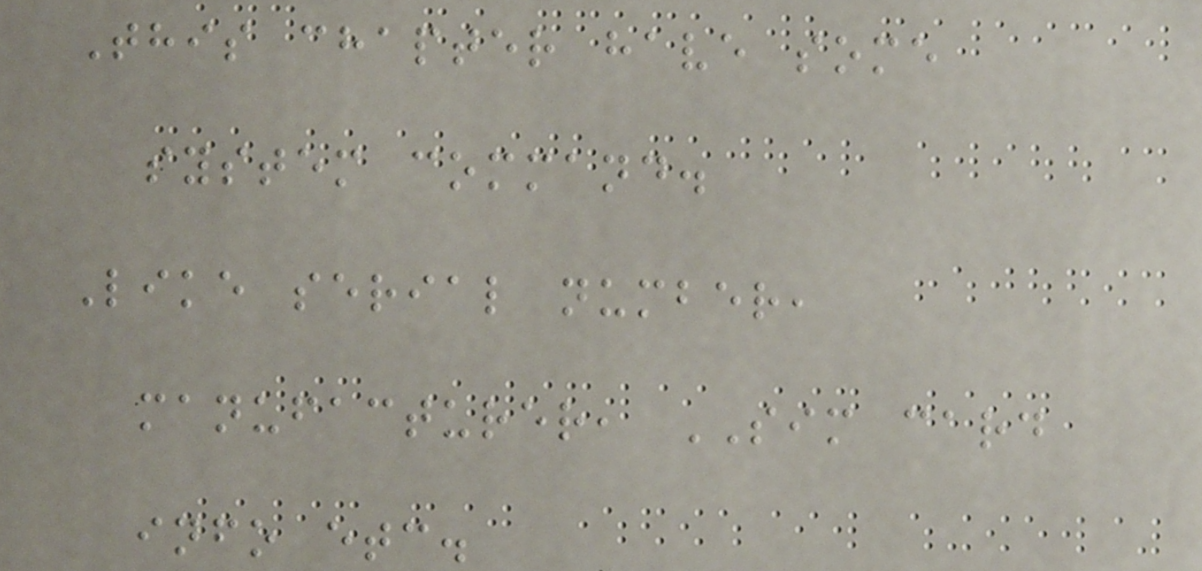This chapter have some
system command.
Like serial number,
manufacturer, SIM card
info etc.
